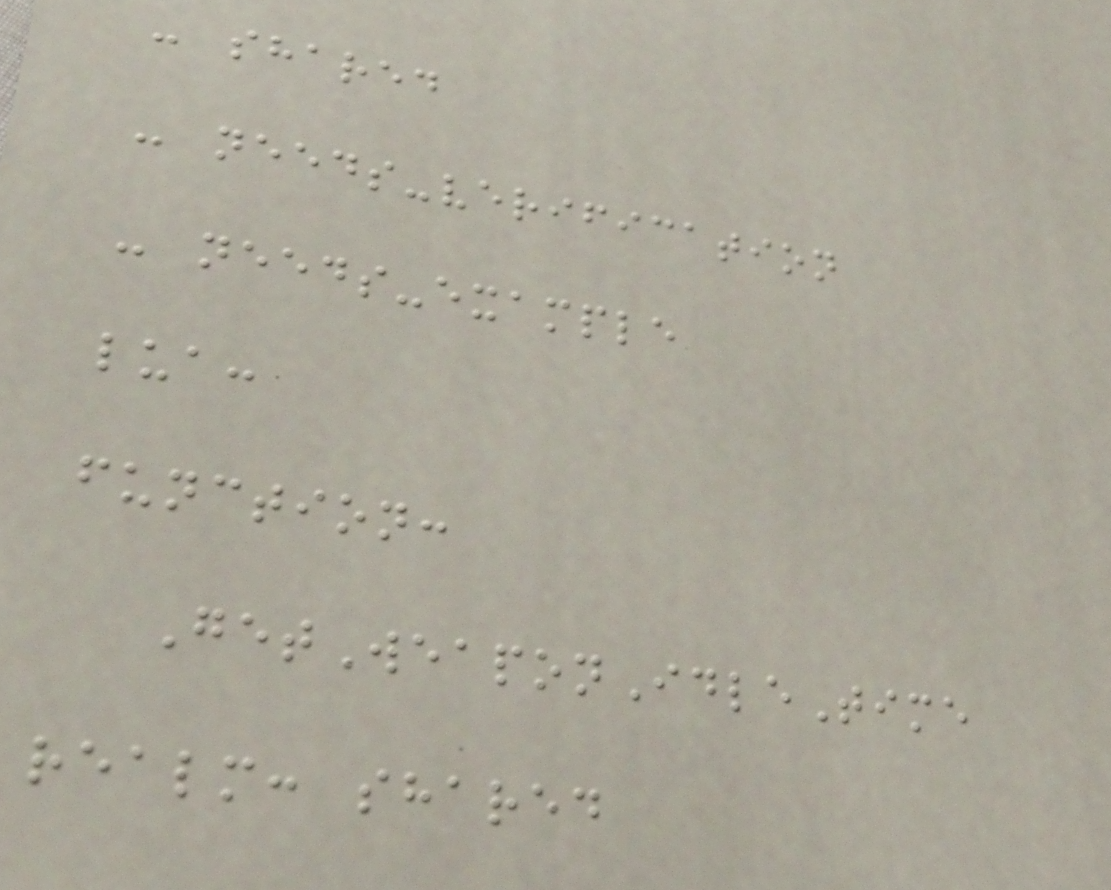- shared
- needs-verification
- needs-example
lua:
function:
GetWeaponIdleTime
realm: shared
